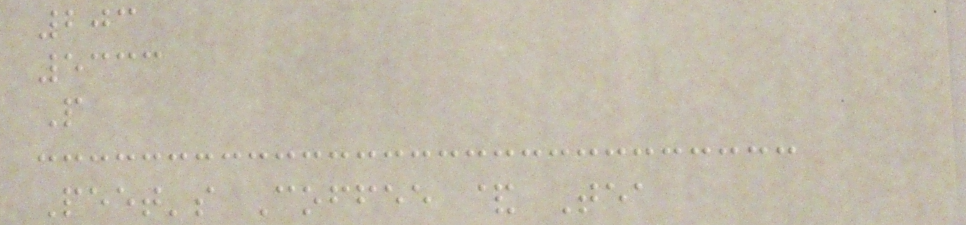203
5333
P
Peet's Coffee & Tea
